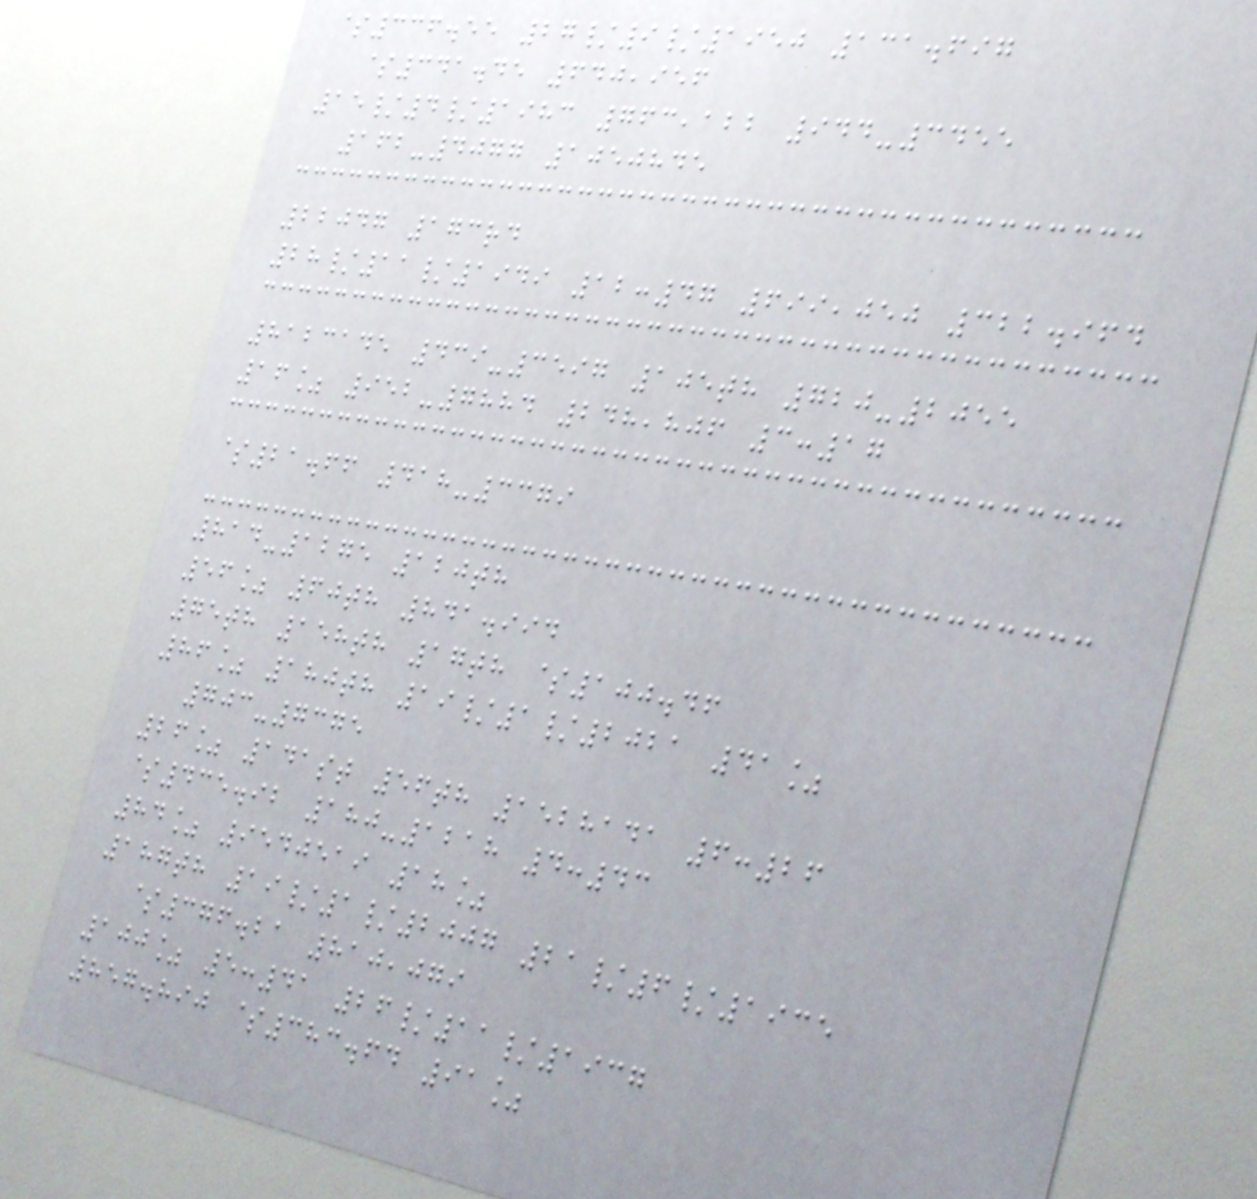$336.55 27/9/1950 131.697
$341.45 640,956
15/4/1983 763,122 944-3455
162-4077 1050845
22047 173rd
28/11/1949 12:47 699,050 322.964
8123145 439-3597 105th 720-2055
16% 952-7884 248,806 3:17
$21.66 418-3379
814-1275 120th
56% 60th 841.994
75th 158th 17th $100.46
86% 180th 19/1/2021 41%
703-7375
26% 141st 56th 1528141 6:26
$435.92 180-1218 4:43
84% 9540519 18%
187th 19/1/2007 21/6/1935
$376.21 810,079
100% 5:41 26/11/1937
857.890 $383.64 91%
